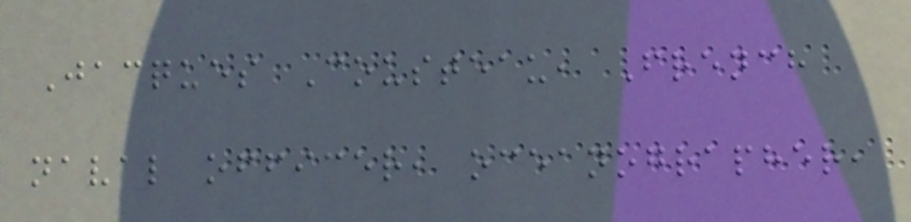Jacques Cousteau, French
naval officer, oceanographer,
